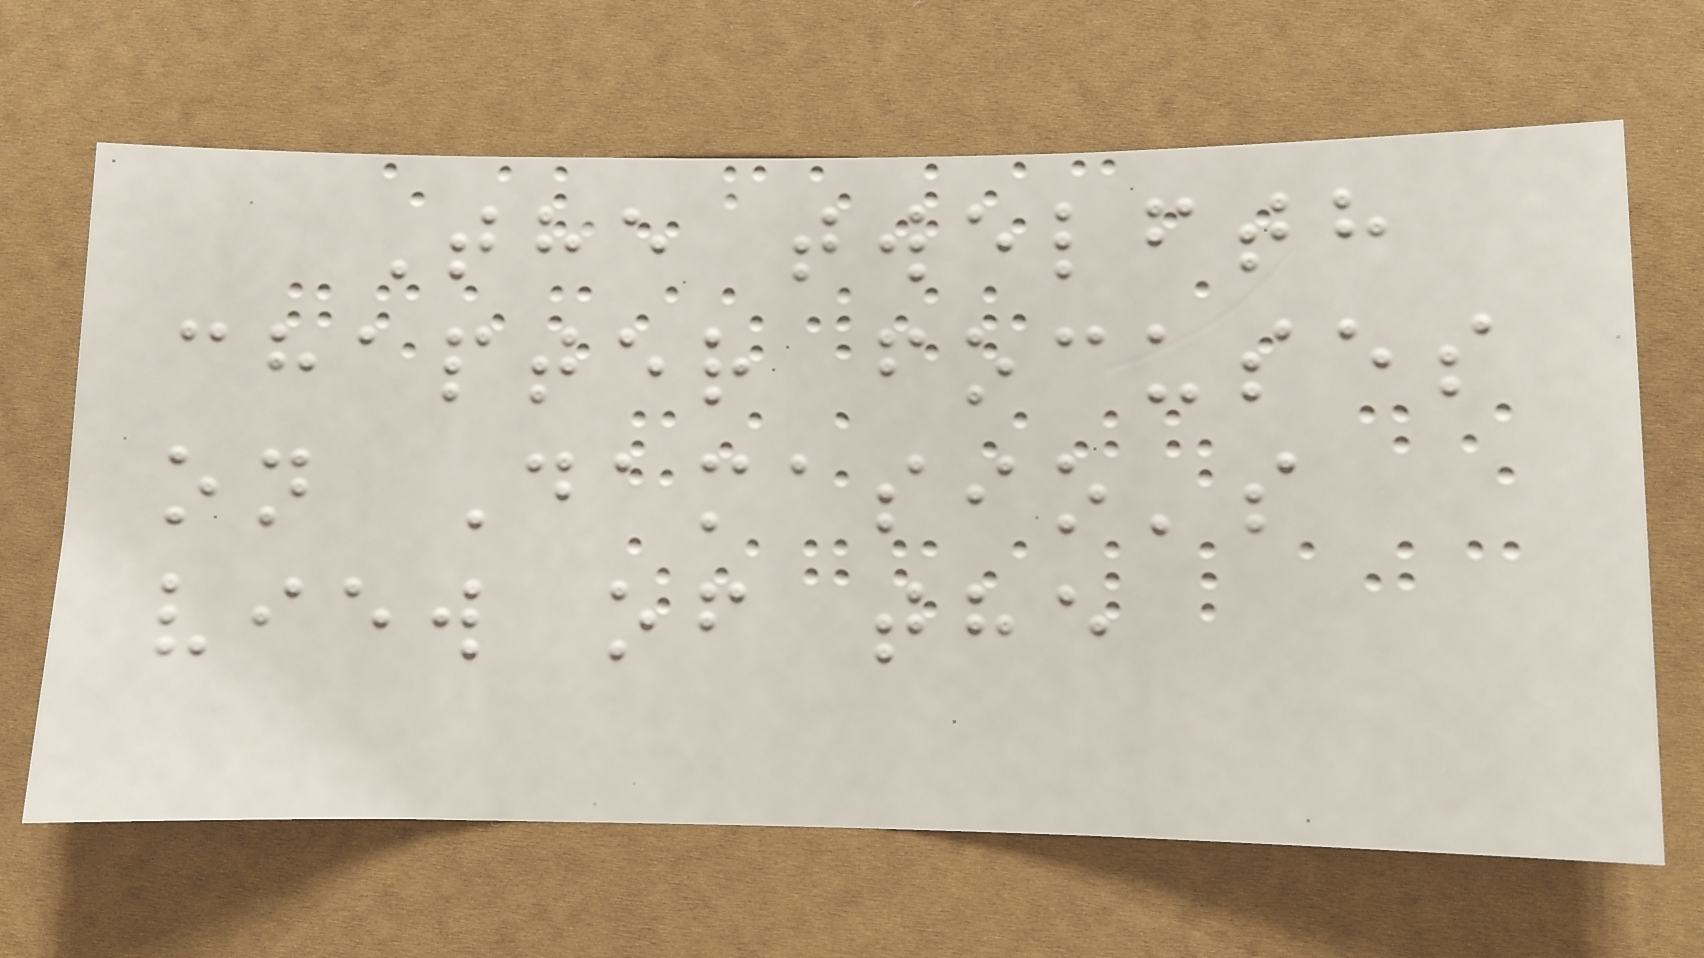The twelfth
chapter focuses
on Damasio's
view of the
